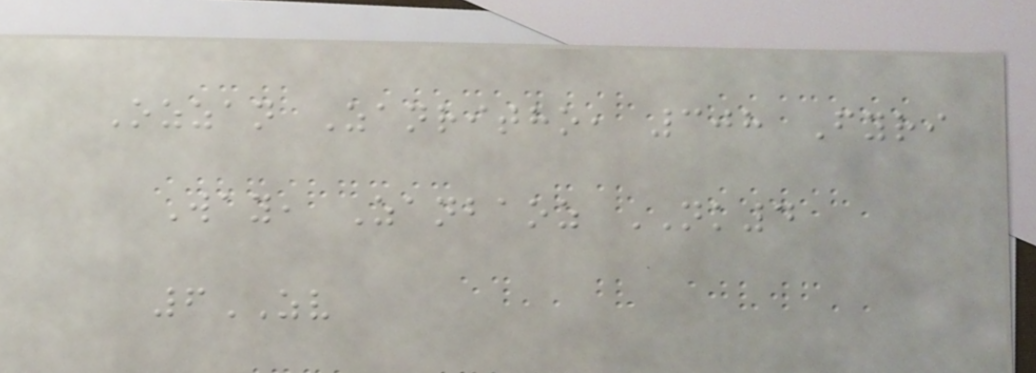Ozzan Zanritho, 308 Fyri
Way, Zanbaoz NK4
6ZV
